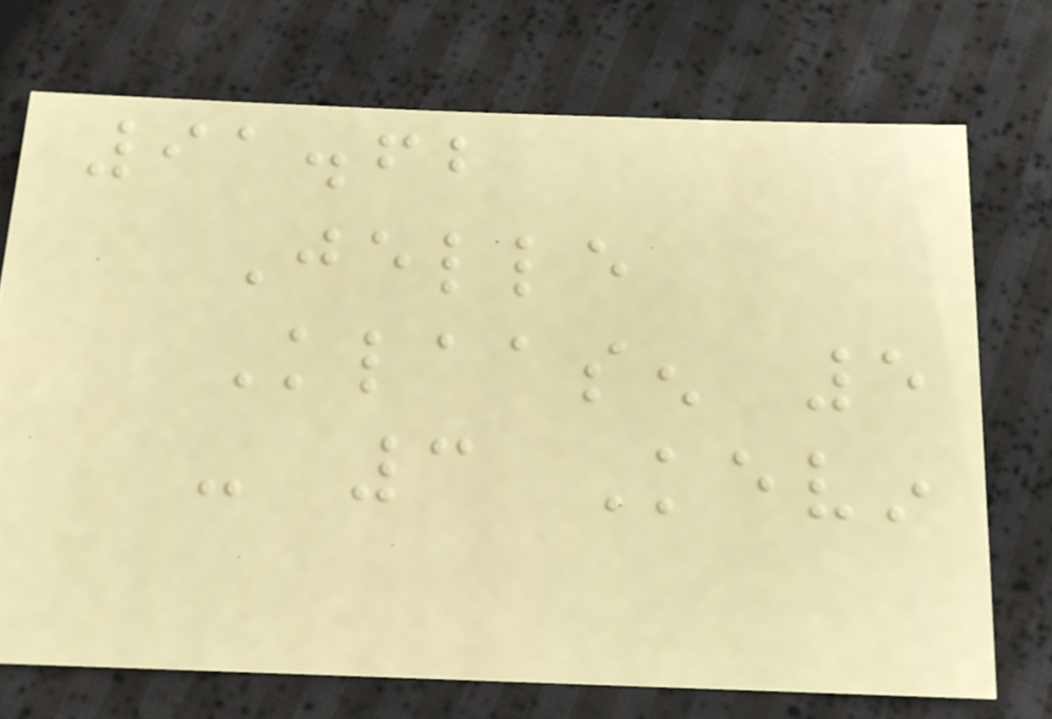91.62
Jelle
Klaasen 5
- 3 Kevin
